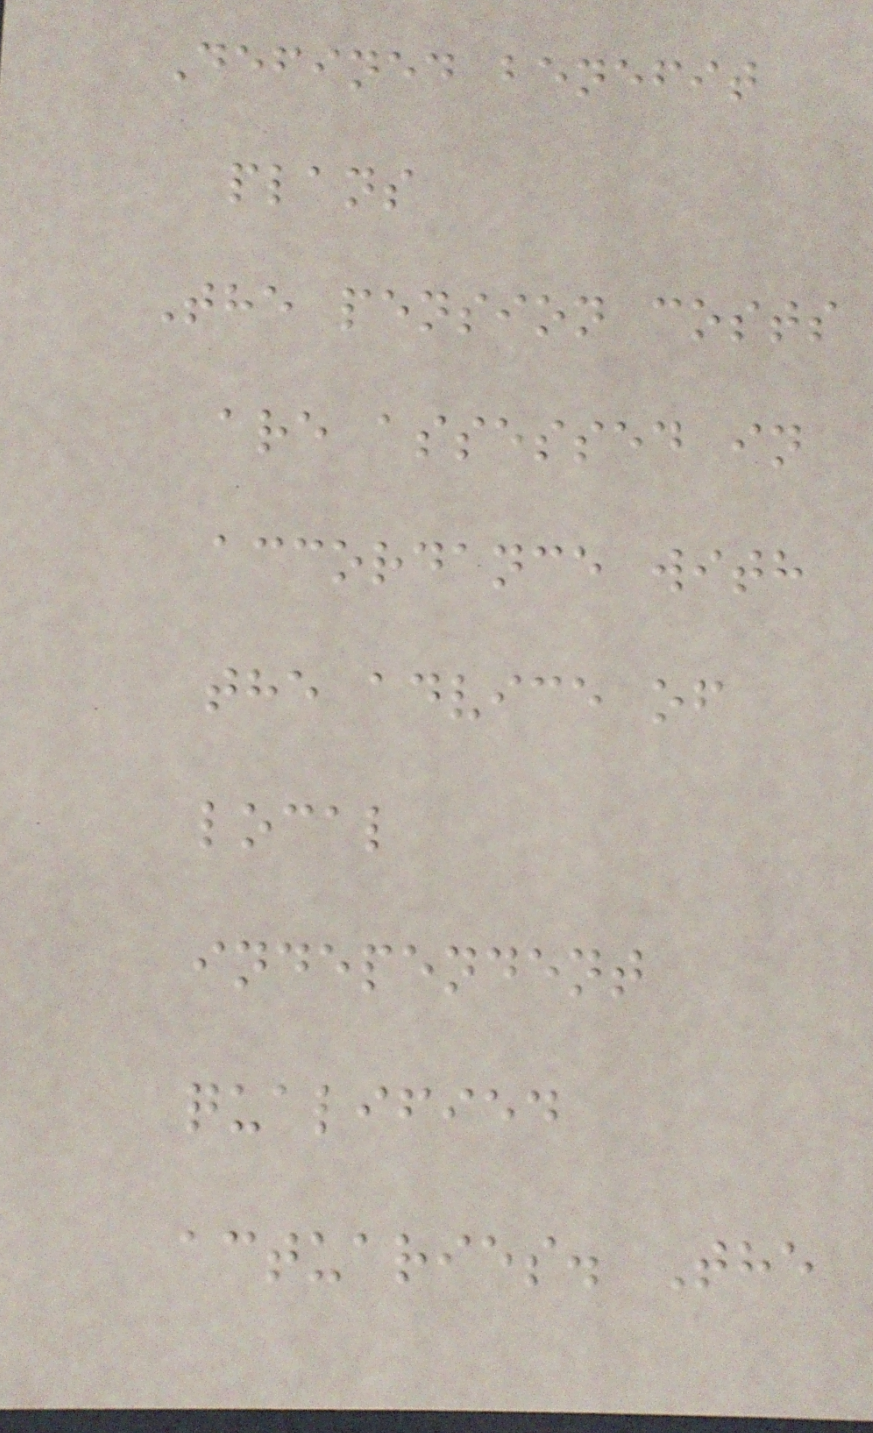Defined benefit
plans
The pension costs
are assessed in
accordance with
the advice of
local
independent
qualified
actuaries. The
